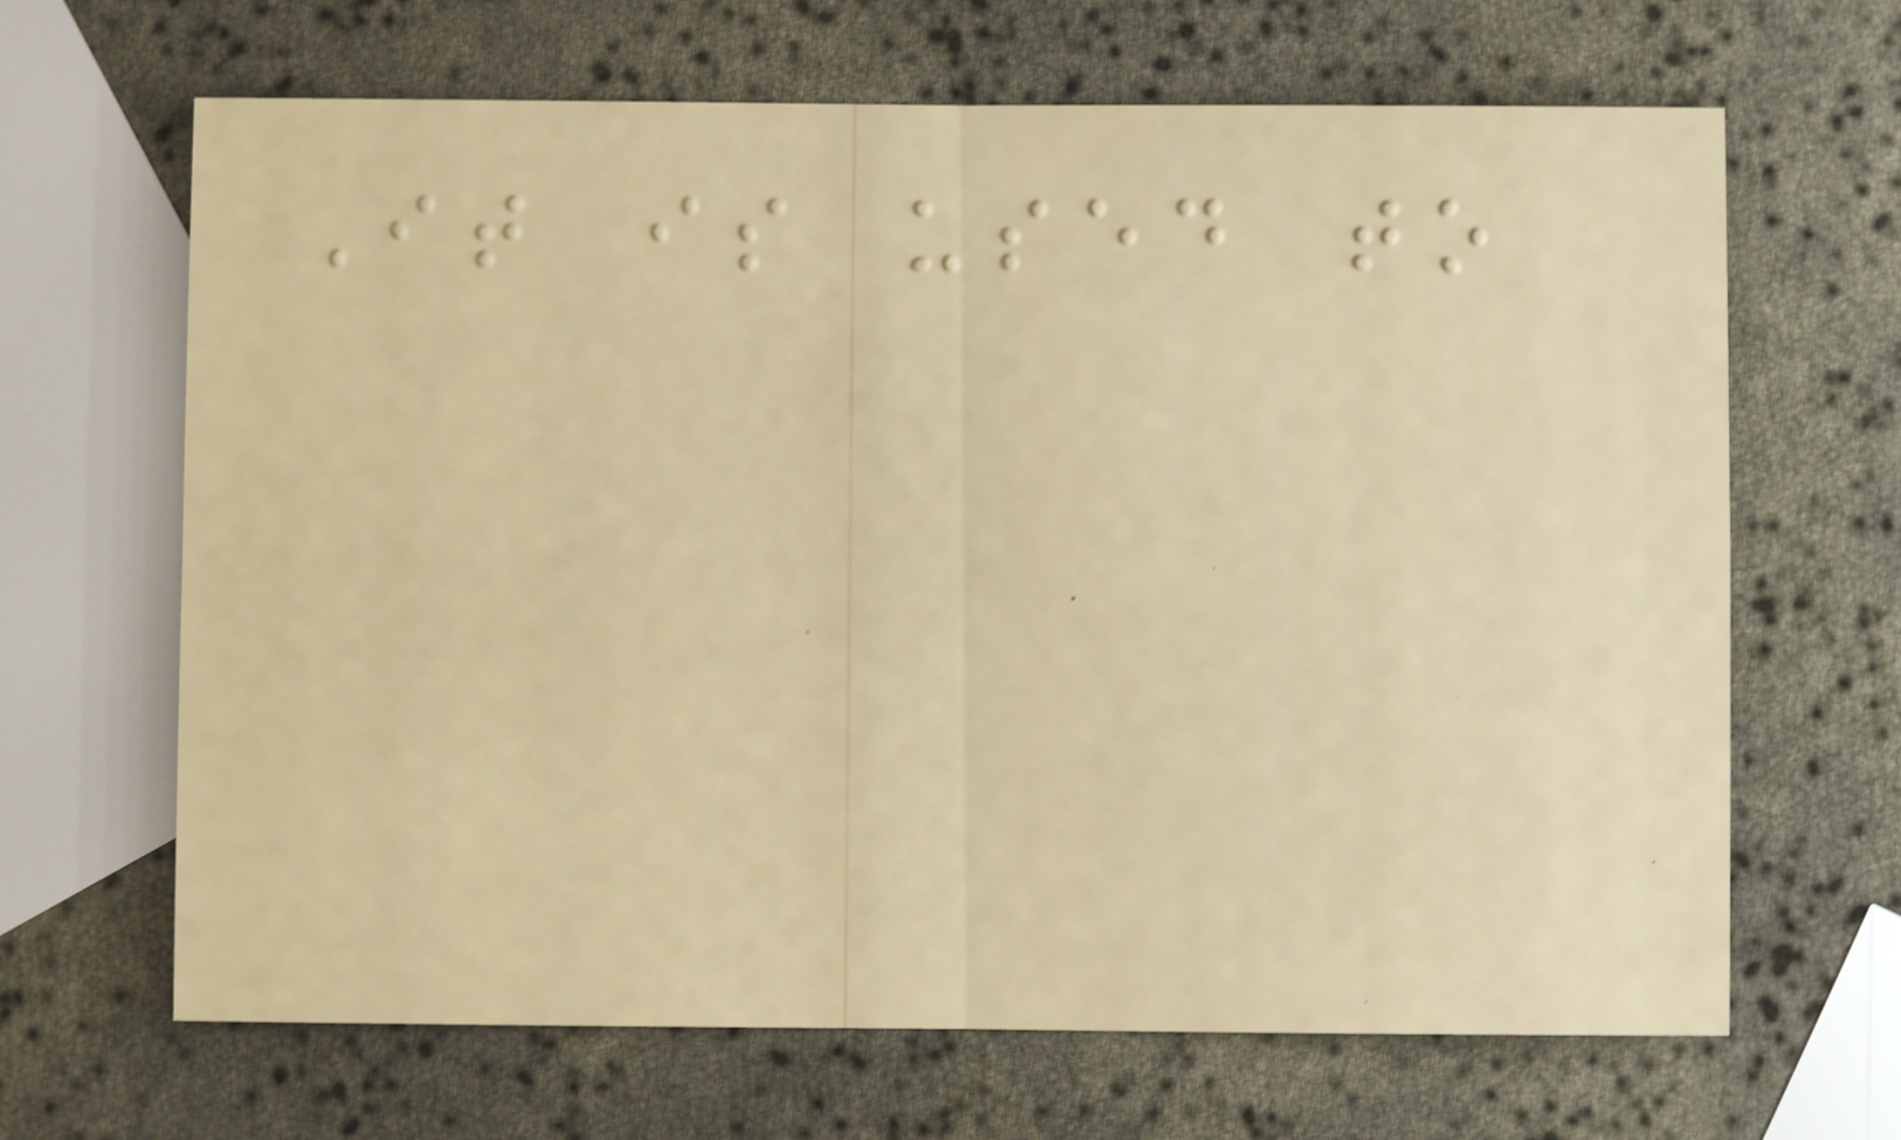It is used to
